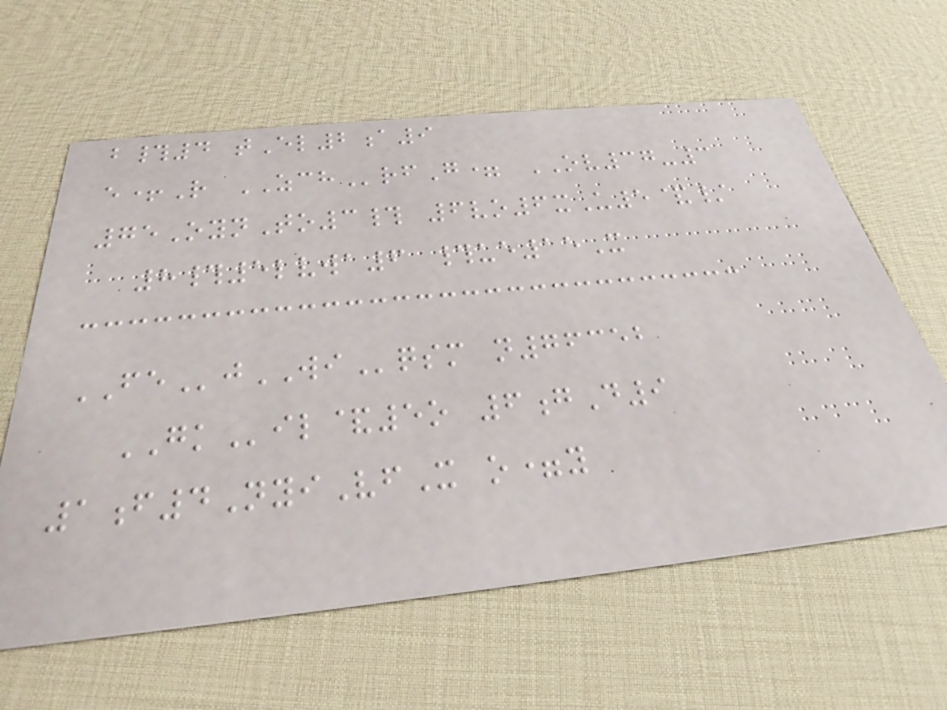b#4 tEl2a9
e+R ZCHrfG= OV37-3
75OynTo3# 6vo6xU5&/
8#5lvwa6 #ue15X
FEjWIqsm n76352
GKil&5o 6gD9
1f4NyiVfX o=y
